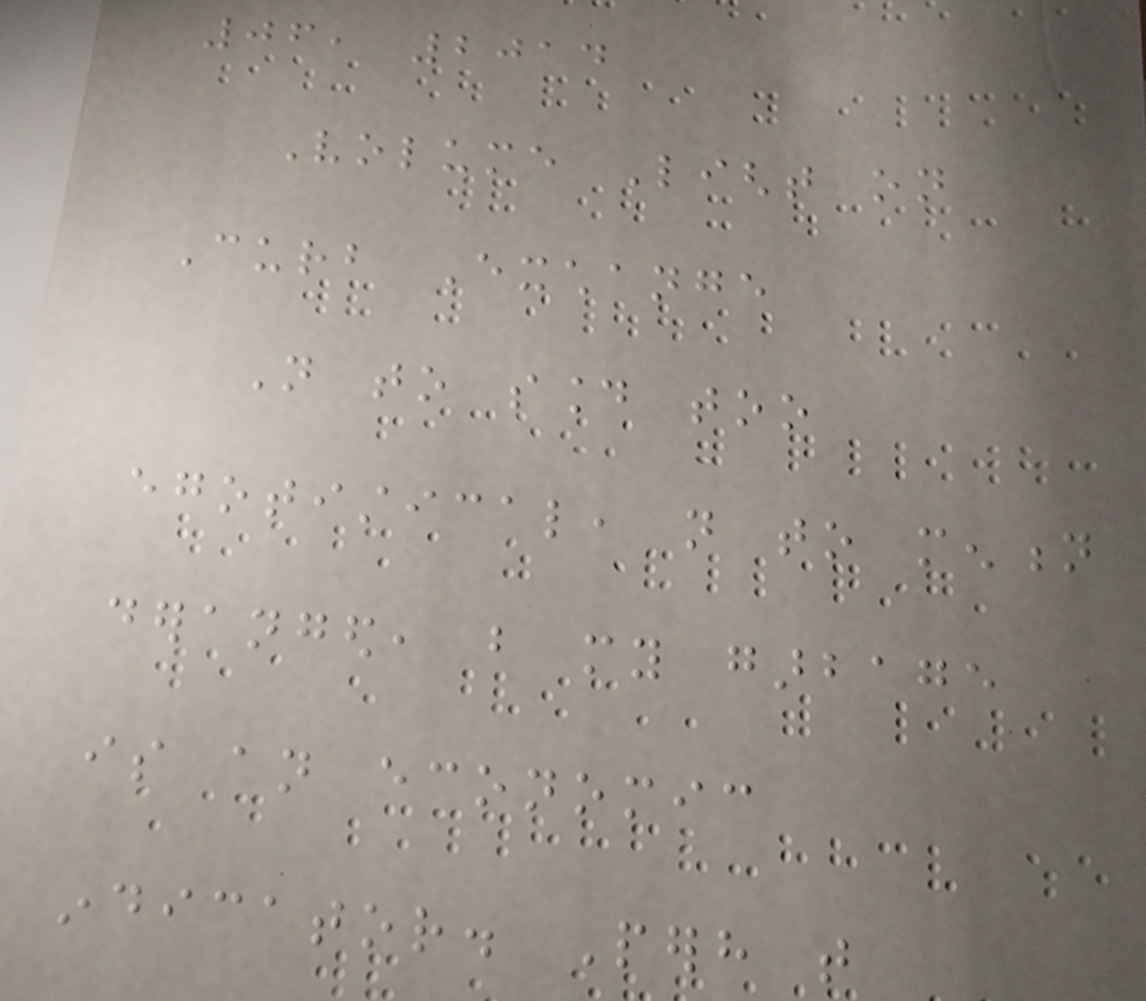06, 2014
Volume Light on
Curb Exchange
Not to sound too
egotistical, not to mention
deranged, but my garbage
is an economic
indicator. Perhaps that
